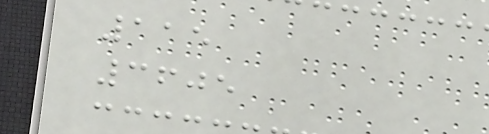115
3605
